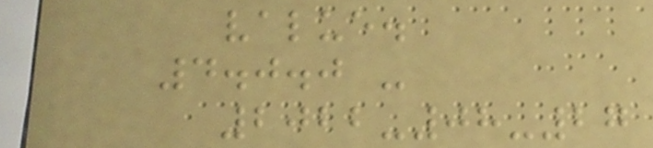value.
4.0.0 -
2022-08-27
